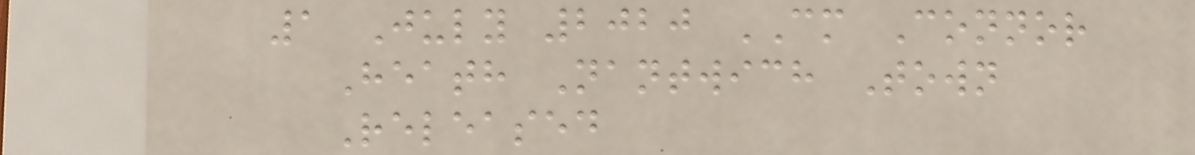1 July 2020 CM Connor
Heath Nantwich Town
Released
